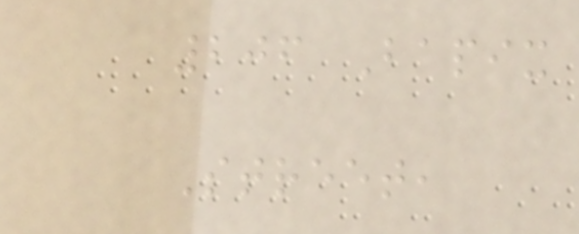206 Bapix
Street,
